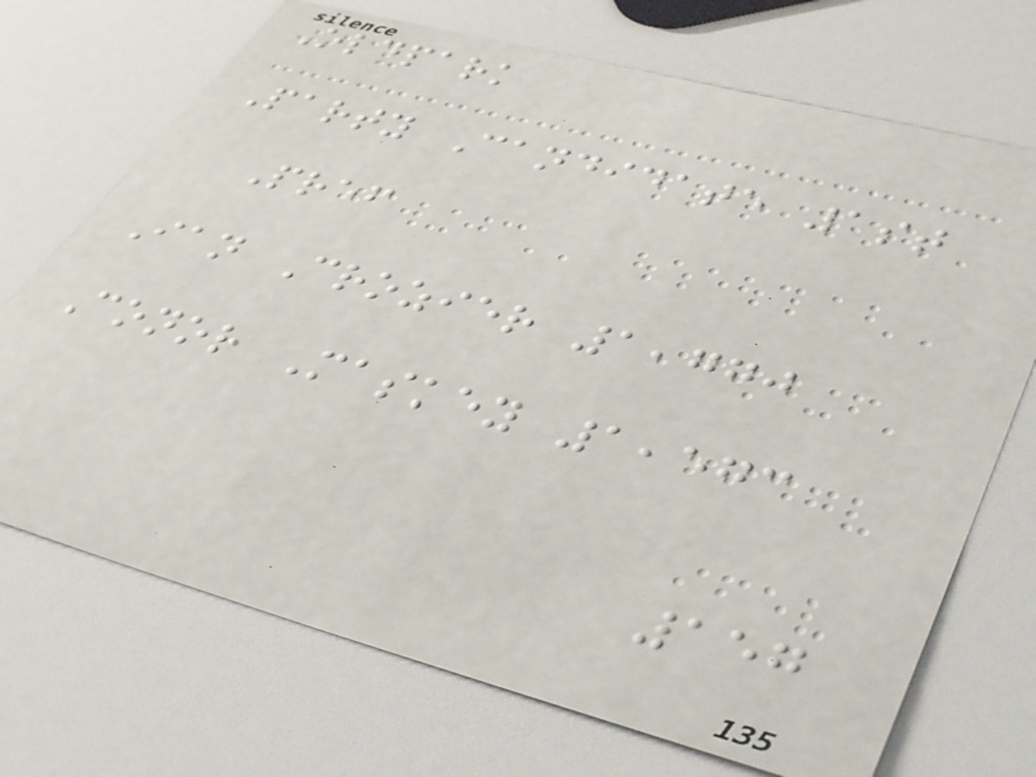Oldpark
Party Candidate 1st
Pref
Ian Crozier 1,770
Conor Maskey 1,573
157
